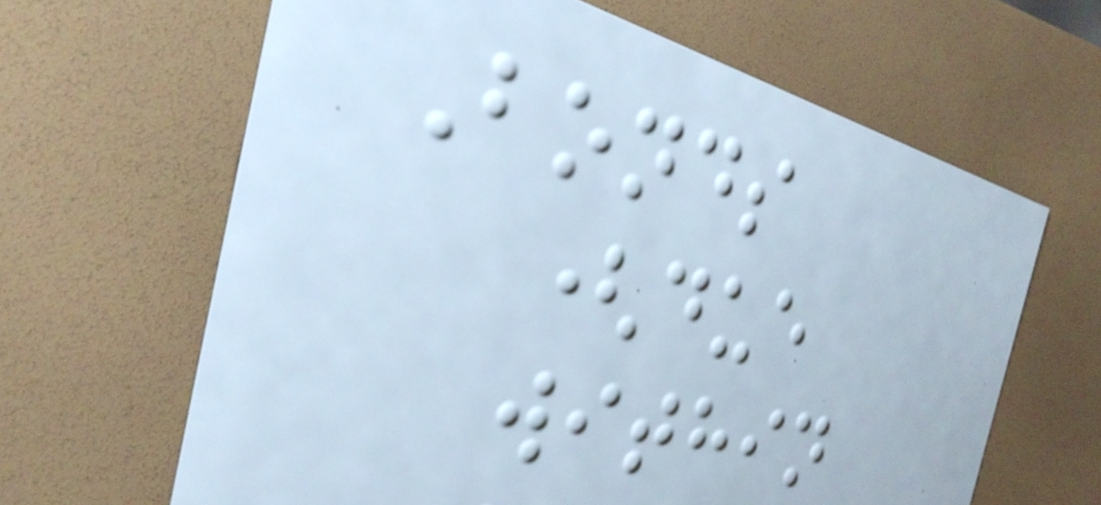Bonds
(due
within
